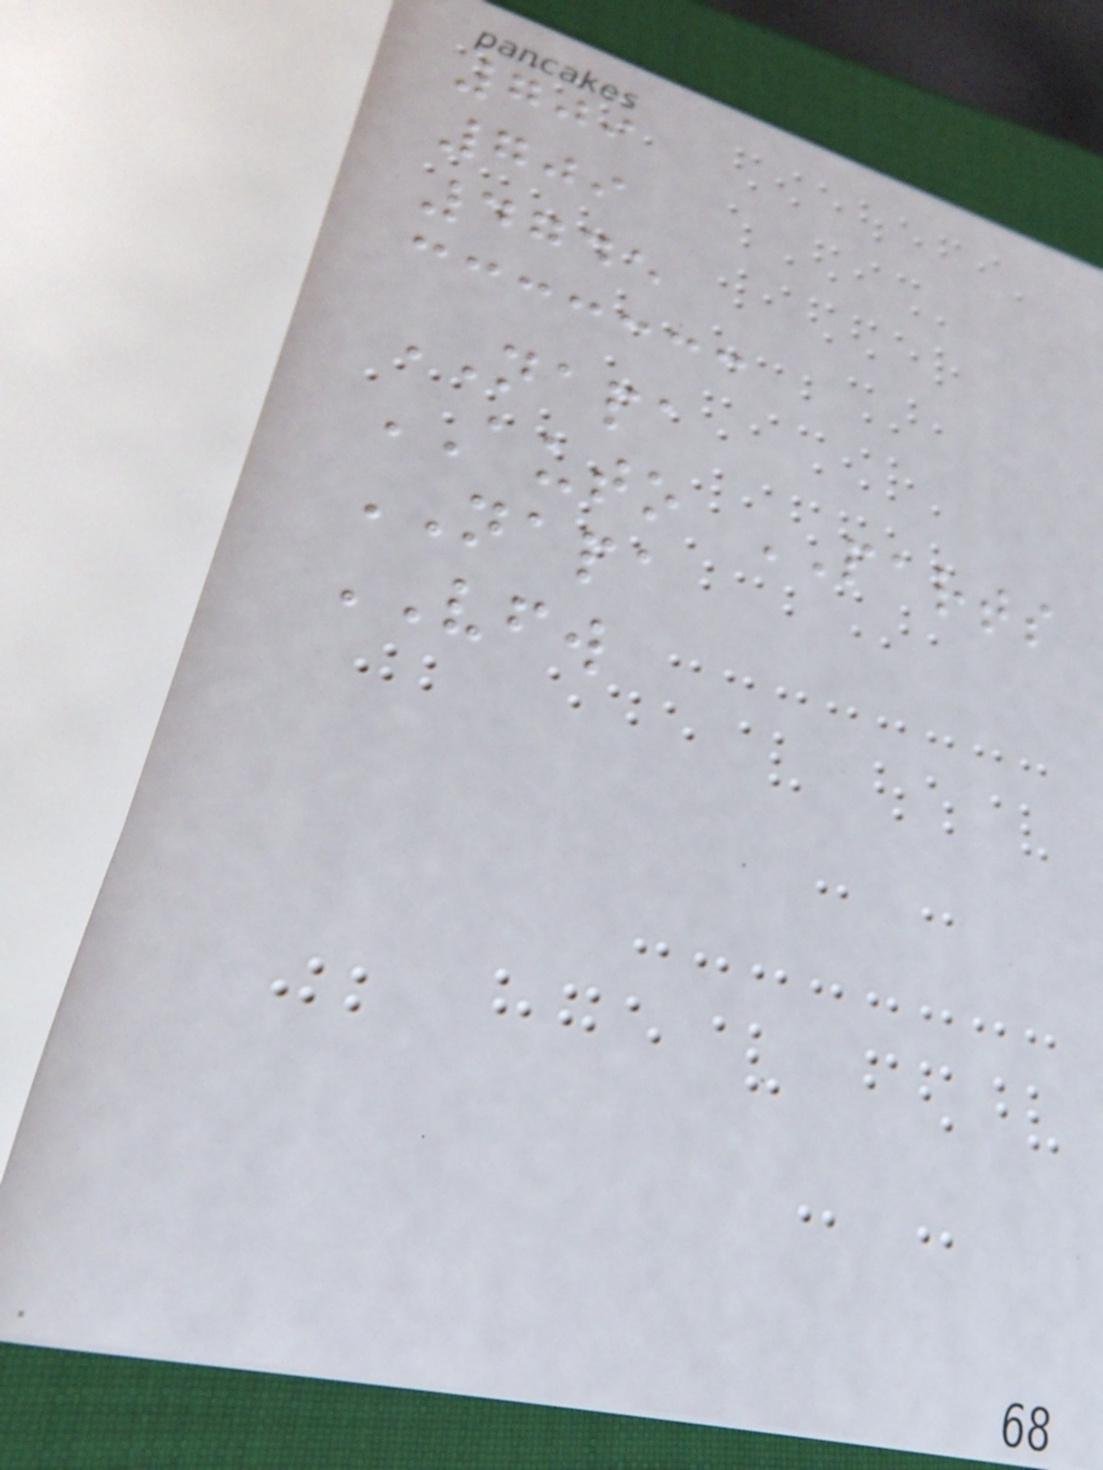709
709
4745
NAPA
AUTO PARTS
NAPA
VFW
